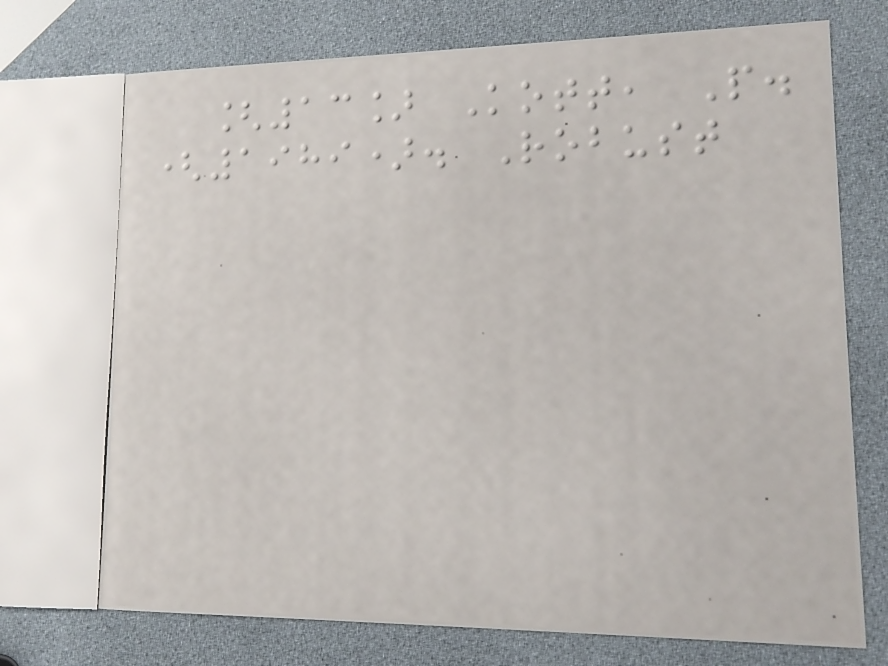[13] Kott, P.
(1989). Robust
